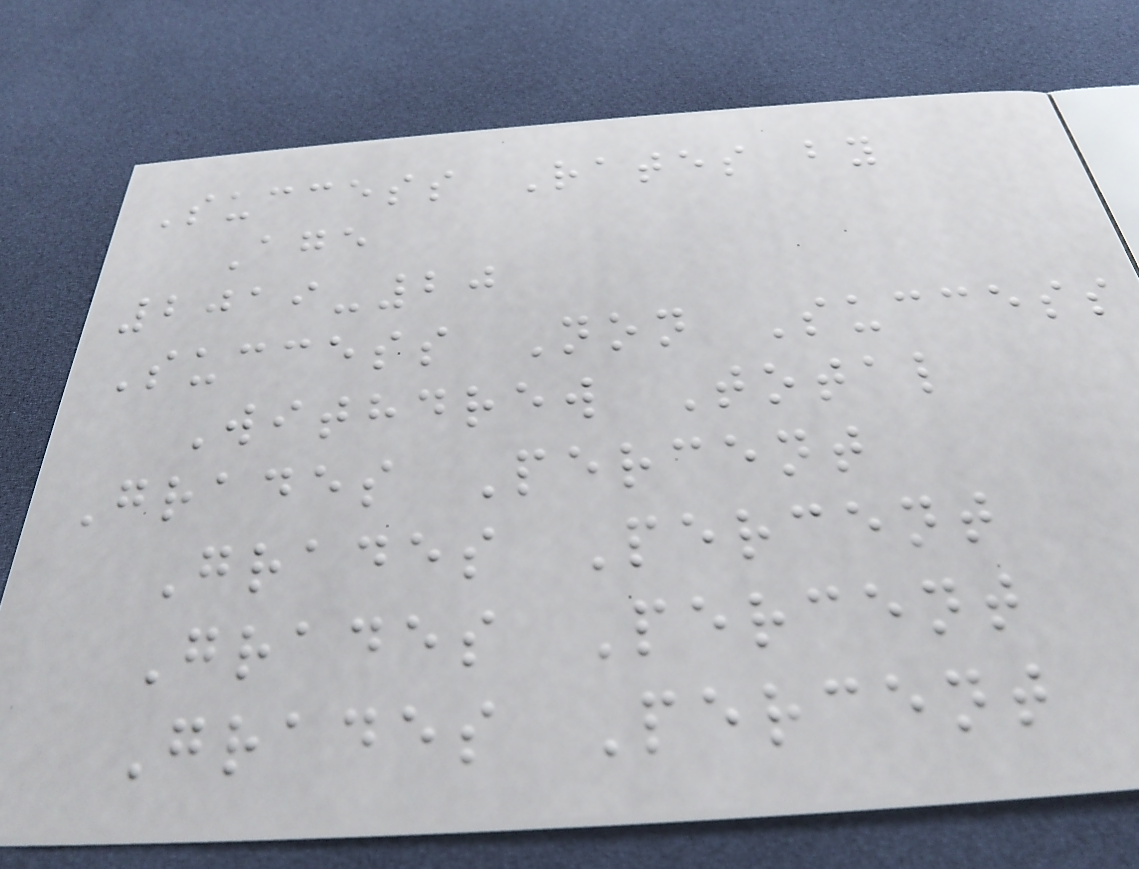Success Rates by
Age
2019-20
Success Non Success
Withdrew Total
Grades Percent
Grades Percent
Grades Percent
Grades Percent
